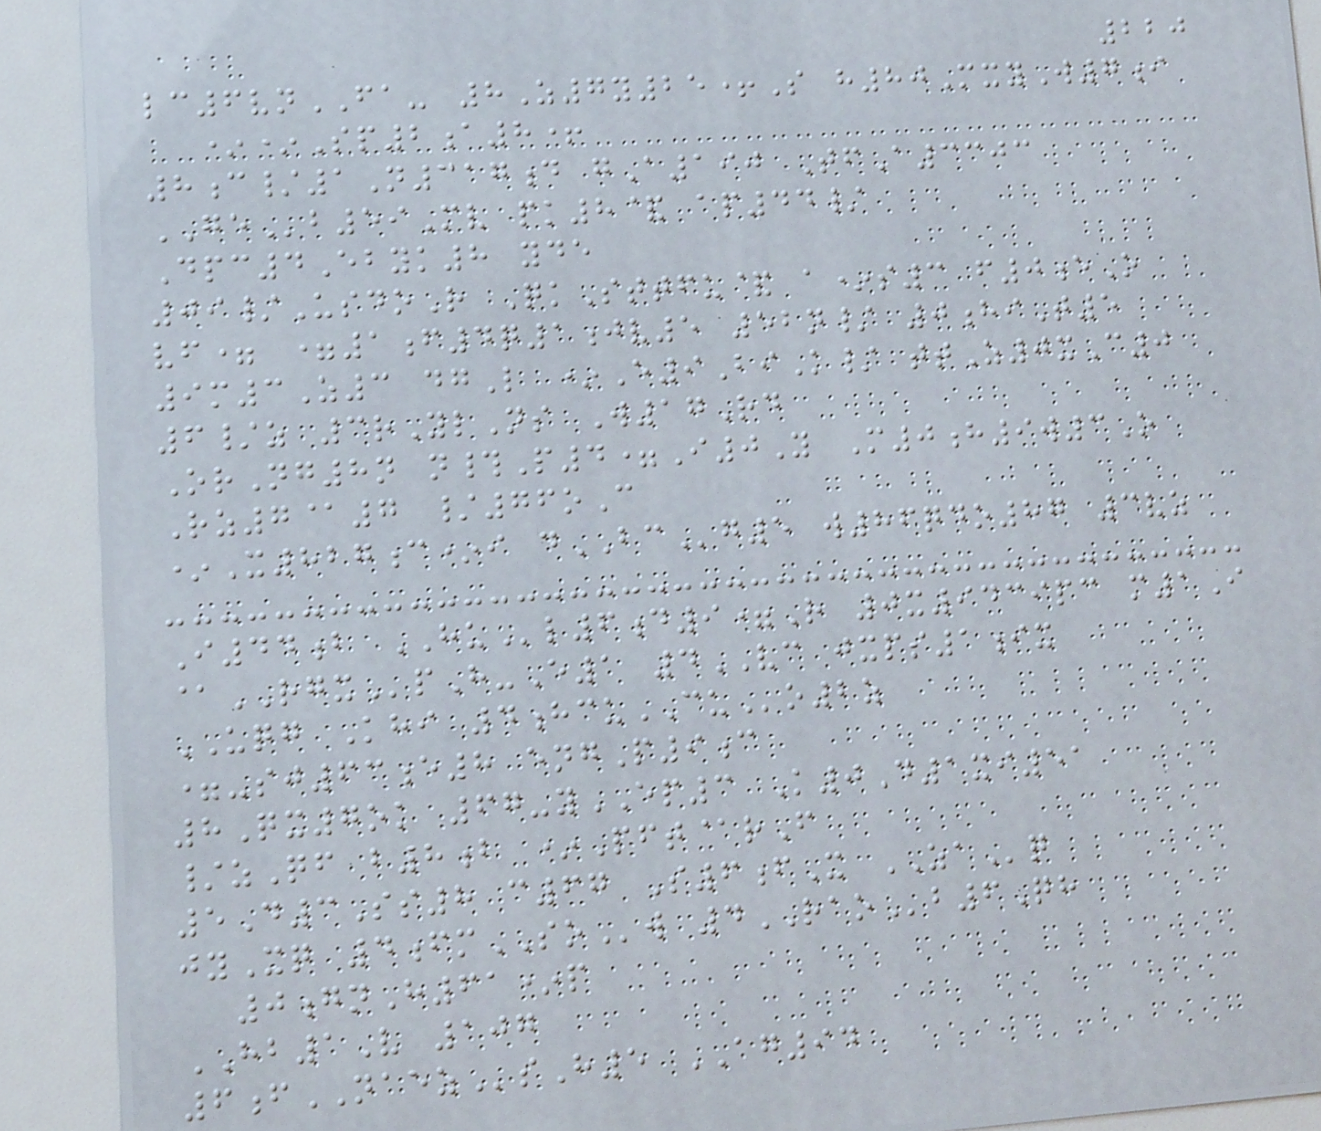220
lc6vnFA- 8Z7y25+S h80MxyW7i
**Sp2a8+
8c/1N317d gA190 TfA3303
GEb59Mv pk8& ap44/
Dpc4Ebyk8 yde
09/UsdoR QkSttfu& a*s3 f0eO
vf= =1f4q1jv5 52n/ 0hiT5
9m3Z3 dgL *E9BiK/ ttZ0xC0
6/z 3rYlNs W17Rd
OrNg8n n#P4=I0Y M0h9w3O
Rz7@7 /76oC
*X827c*i dBCg5 w86qdo87 3vz
I44b HUl6d9=R 0x9439pc m1I
@RGXpH-E1 4VC jxps1ix
UQG Khi 4hcuCUo2z
=-sj63e8 engP9c
8Qx7ok 67-yEP3 K0D1xi51
/zQf b8b *Pft@rF
5D3Ss8 c67 S6fX ZAq
jyXq 4fmSOw 4RAOb6Qh
0gnH61*p
HB1V 107
6fNAEZsH5 AG94
